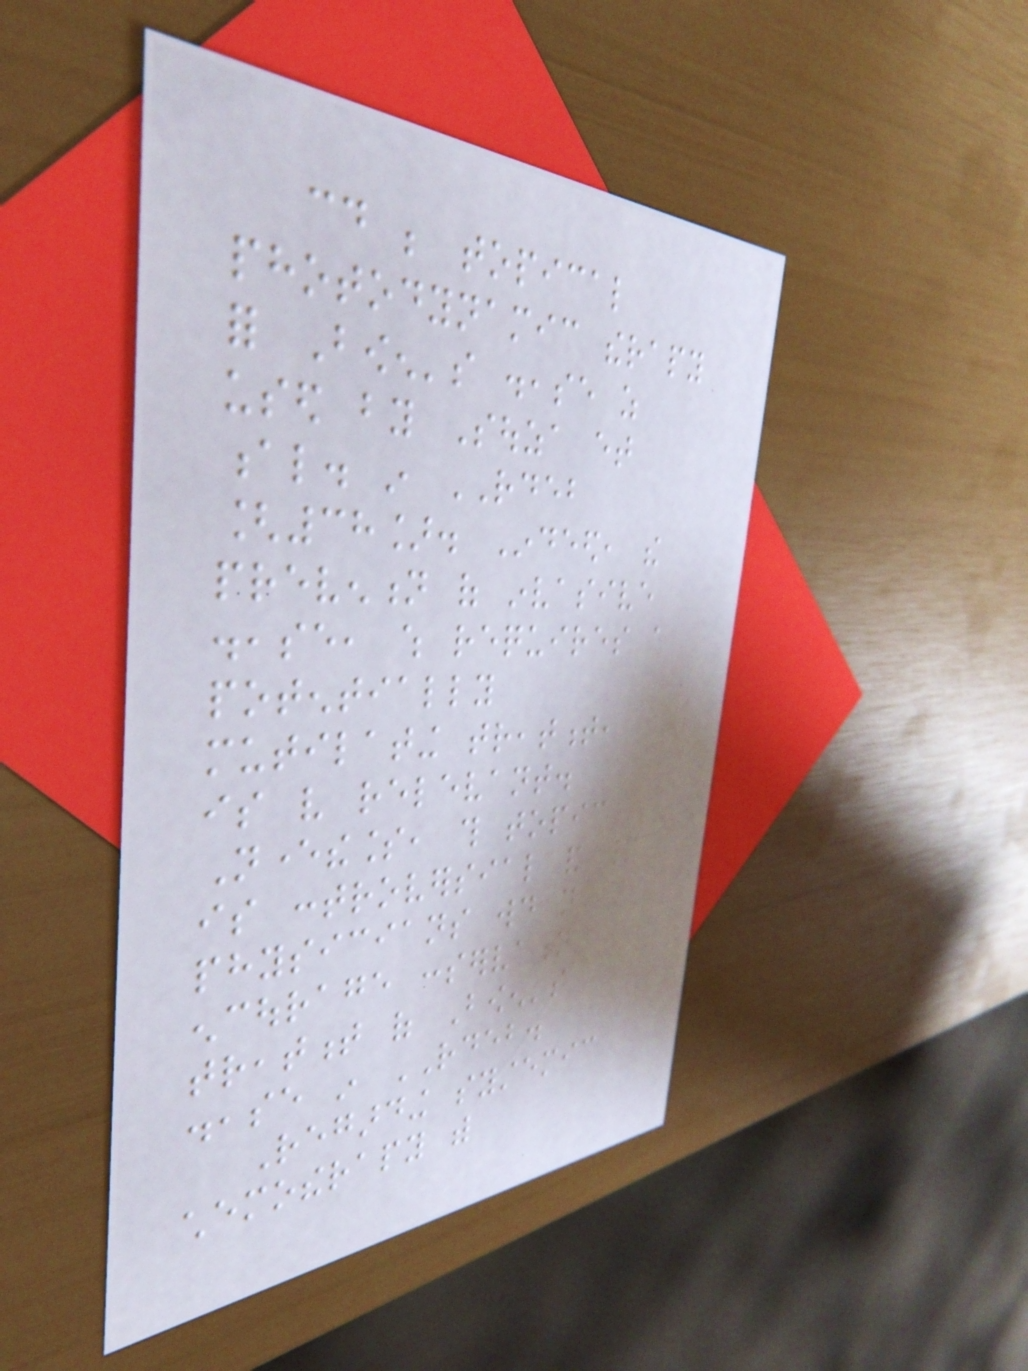could be topical
photodynamic therapy
for Bowen's disease as
used by Souza et
al. in RDEB
[38]. Indeed, the
prevention of invasive
disease, which requires a
potentially
mutilating treatment,
is very relevant.
Nevertheless, this topic
is controversial and many
physicians would not
encourage conservation
treatment of Bowen's
disease in RDEB.
Regarding systemic
chemotherapy with
